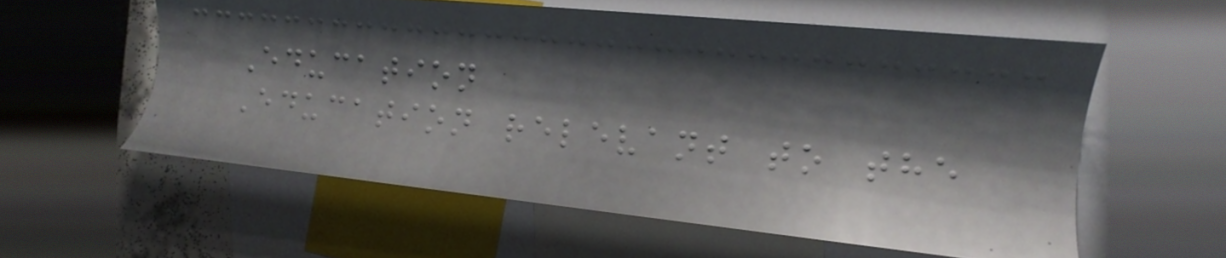Education
Education relevant to the
